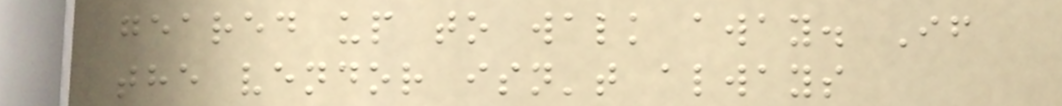geared up to walk away. If
the vendor isn't always
